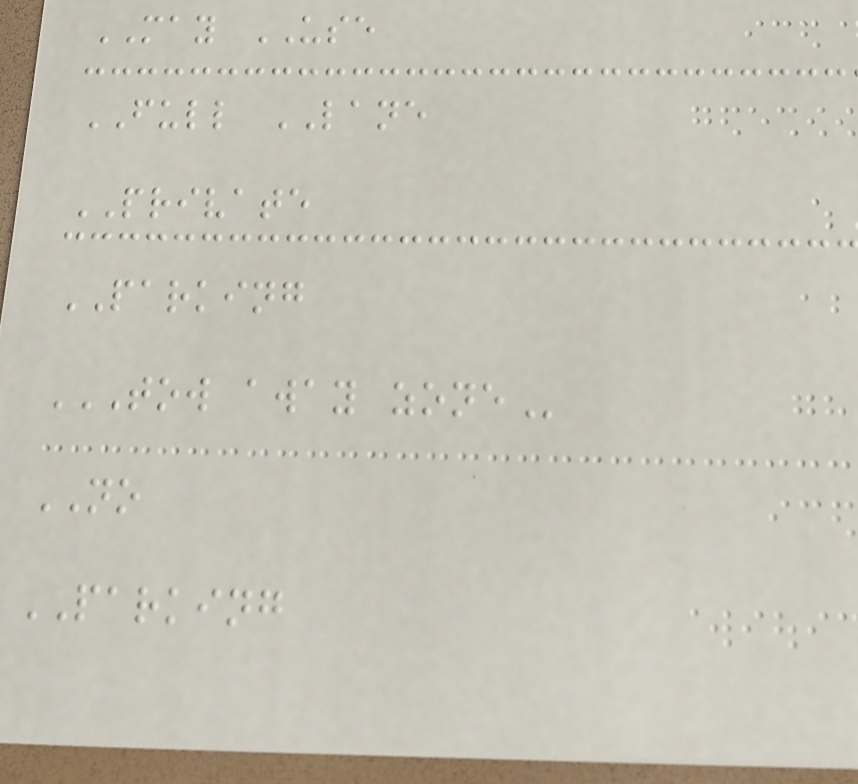MAY USE
FULL LANE
PRIVATE
PARKING
TOW AWAY ZONE
NO
PARKING
